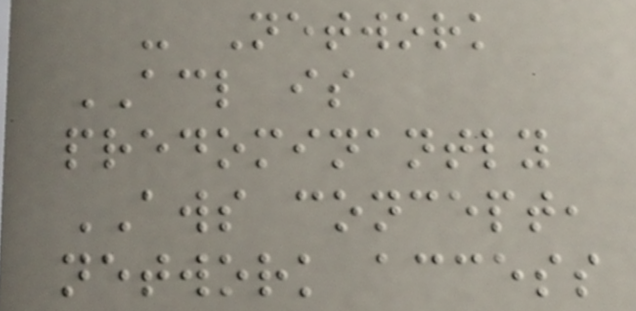- Network
ACL is
predominantly
AWS concept,
network access
